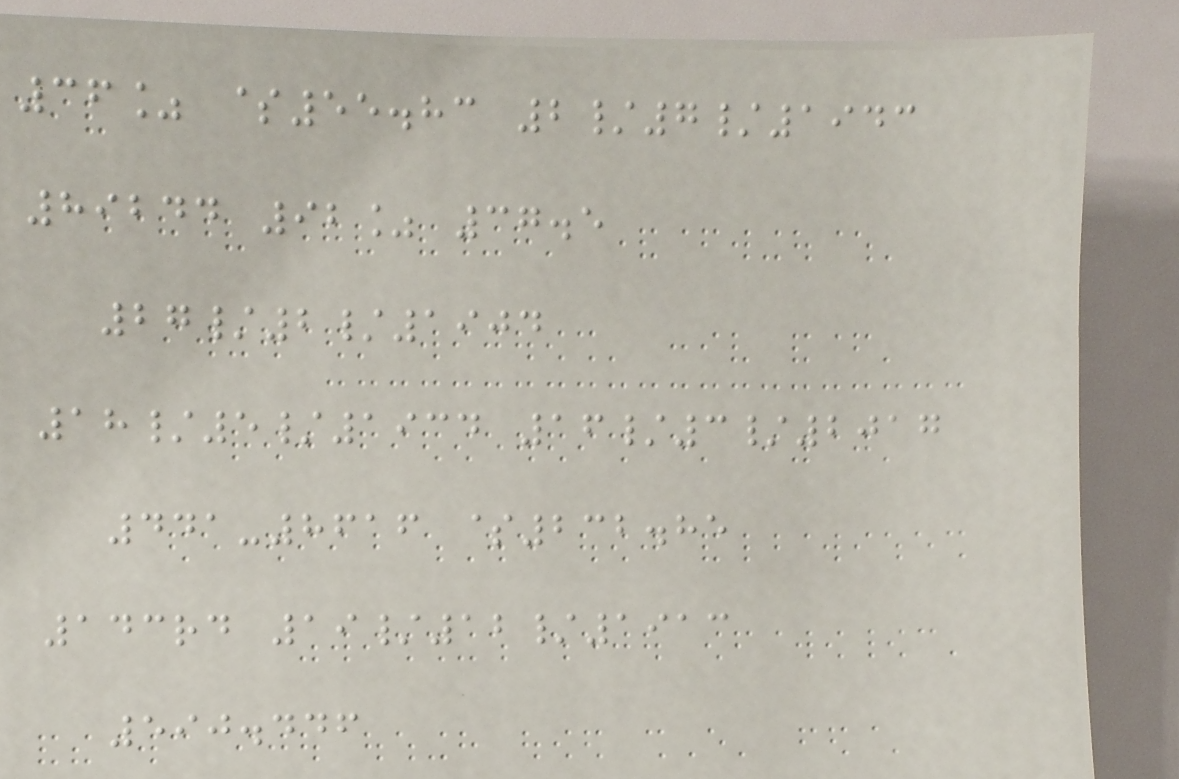36% $55.83 2/7/1943
89244 92% 37.5
27/2/1904
18/5/1934 16/3/2017
441-8616 $232.85
143rd 19/12/1913
590.446
